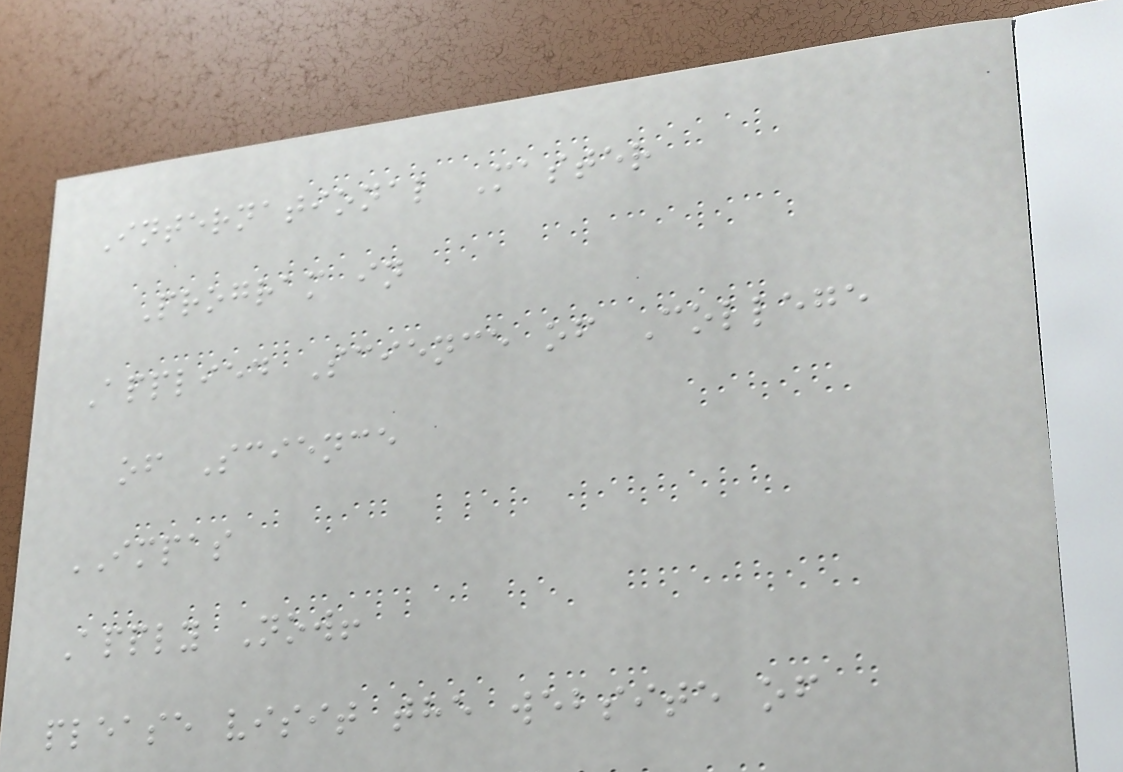International Master
Program in
Applied Science of College
of Science
IMPAS
Apply Now!
please visit the website of
